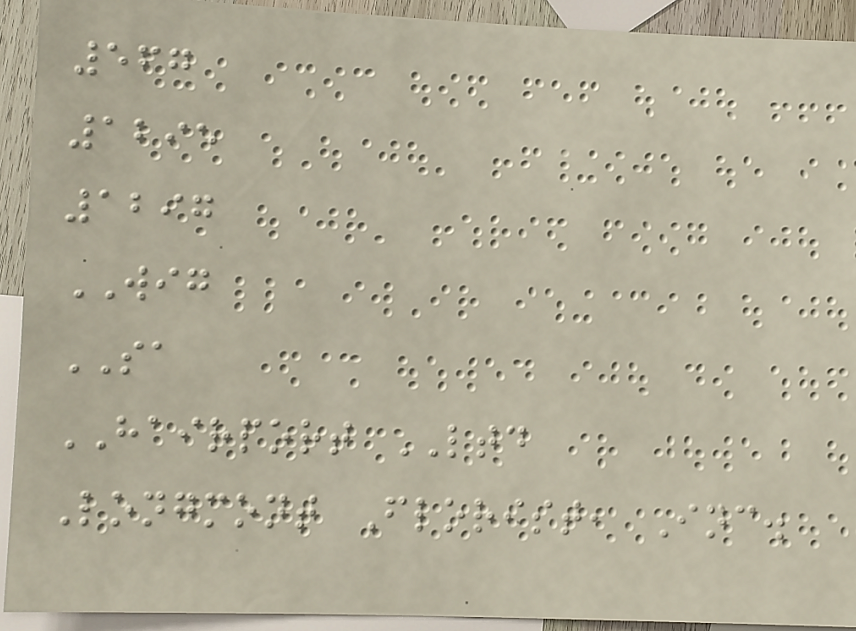567
1295
1297
WIG
SA
HAIRPORT LTD
Longmont Florist, Inc.
